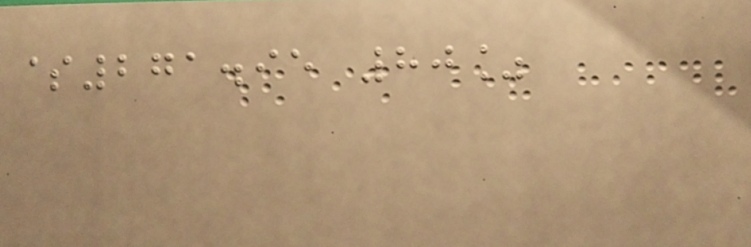$271.95 80%
